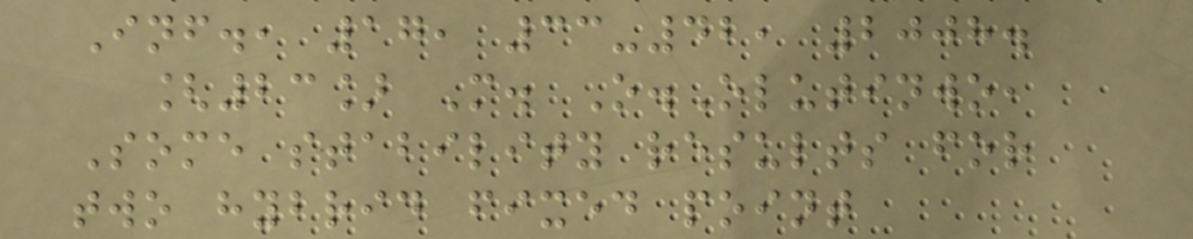Inf., 17, 33-42, 2008.
[23] M. O.Olutinwo,
Some stability results for
two hybrid fixed point
